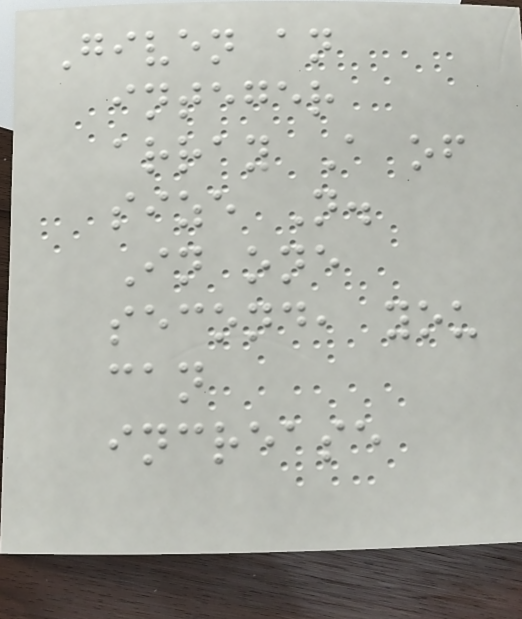Given an
integer
array A of
size N.
In one
second, you
can
increase
